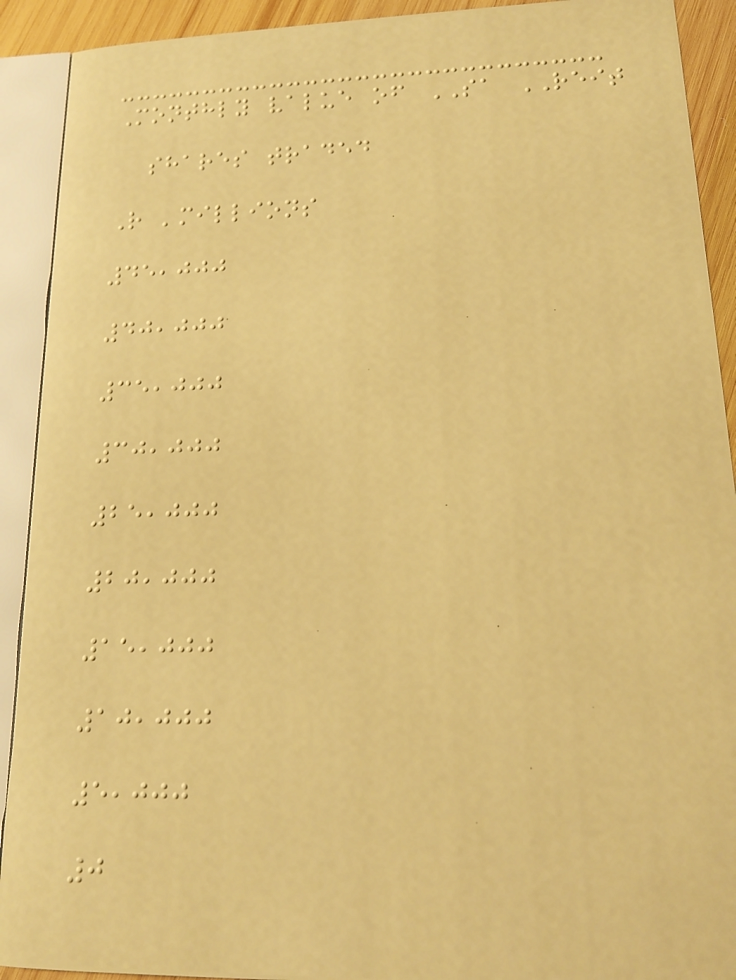Monthly value of SA REIT
shares traded
R 'millions
45,000
40,000
35,000
30,000
25,000
20,000
15,000
10,000
5,000
0
